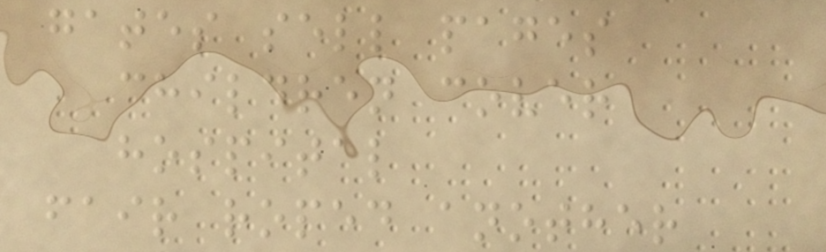gates sell pages
children cover
hospital
fair roped another
